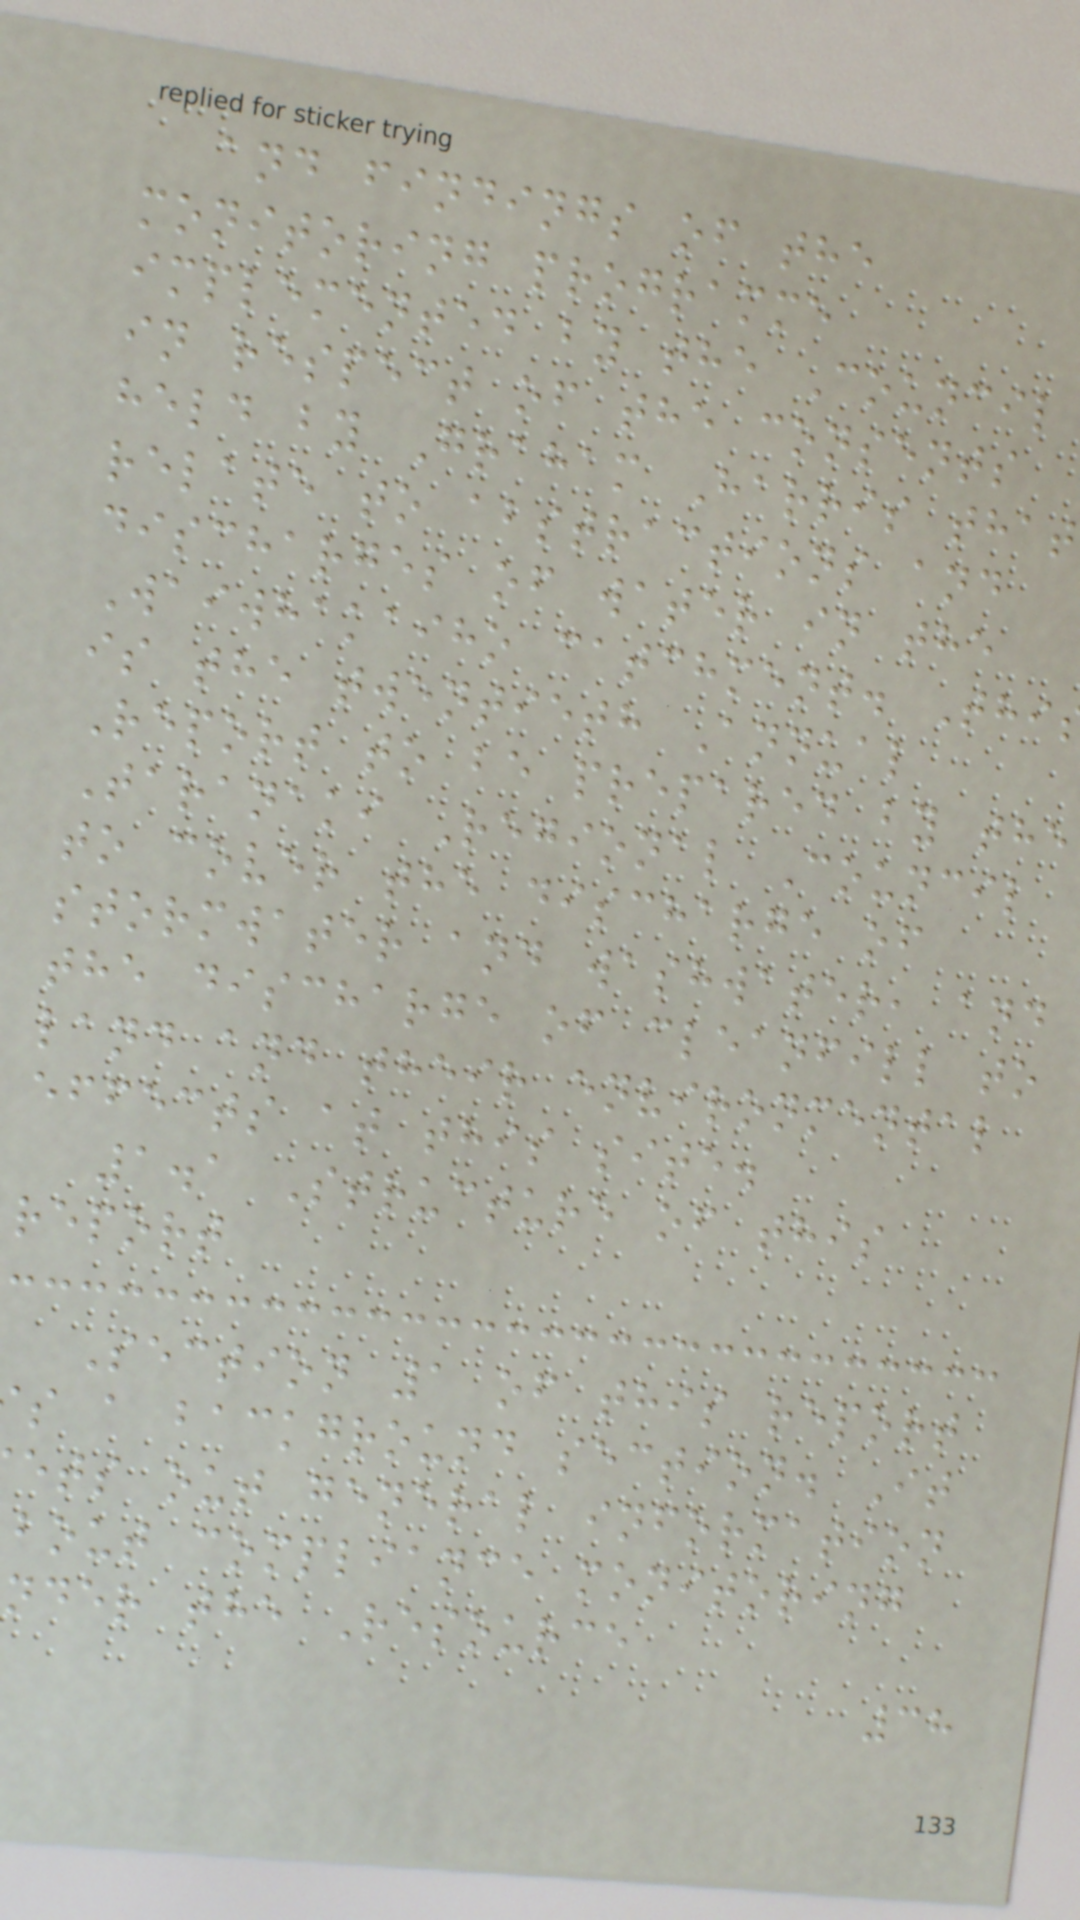and findings of the
monitoring programme
implemented by the Council
in respect of the consents
held by Graham Harris that
relate to abstractions and
discharges of water in the
Waiwhakaiho catchment. Thi
is the twentieth Annual
Report to be prepared by the
Taranaki Regional Council
to cover the discharge of
stormwater and washwater, and
the discharge of cleanfill to
land and their environmental
effects at this site.
1.1 Structure of this
report
Section 1 of this report
s a background section. It
ets out general information
bout compliance monitoring
nder the Resource
38
